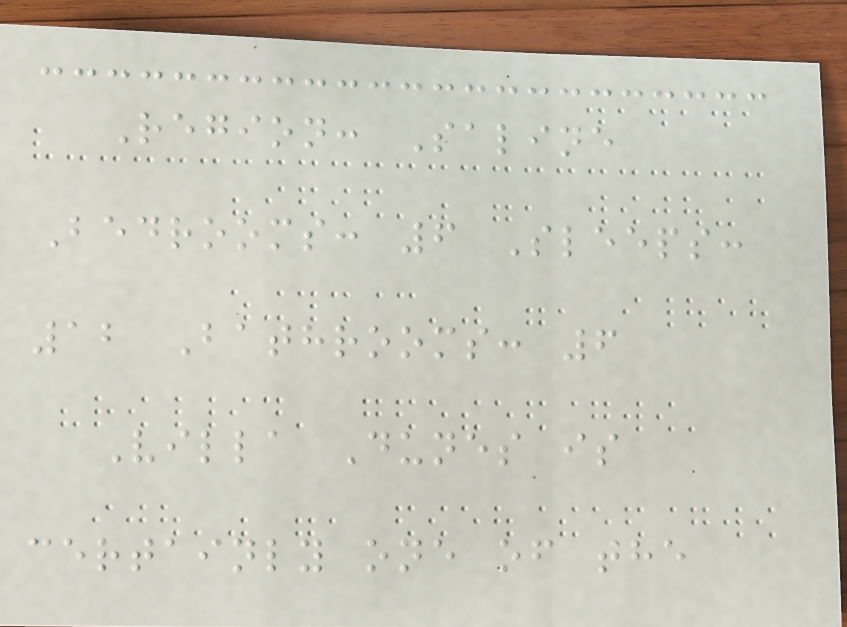Region: Saline
Bedrooms: 6 Sleeps:
12 Bathrooms: 6
Villa Dunes is
certainly one of the
